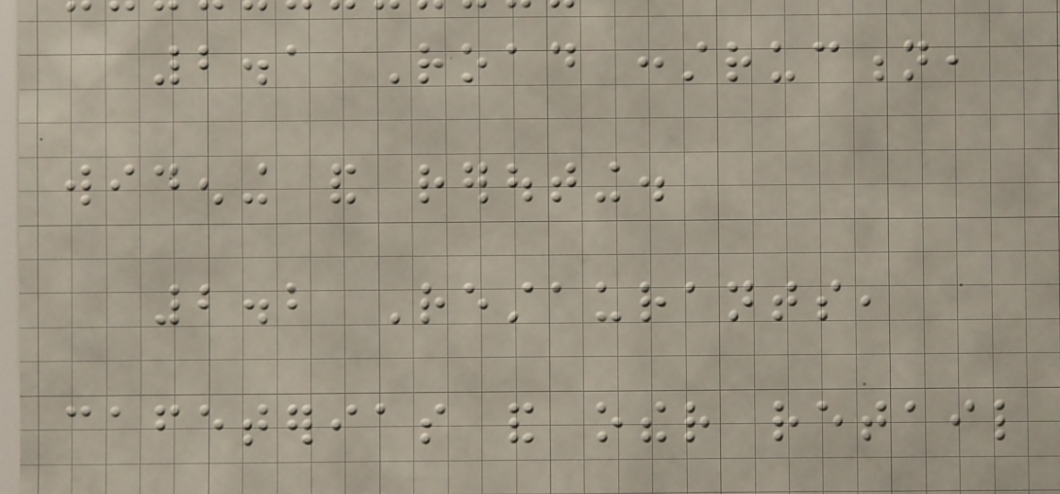2.1 Road construction,
widening and rerouting.
2.2 Restaurants,
cafeterias and other retail
